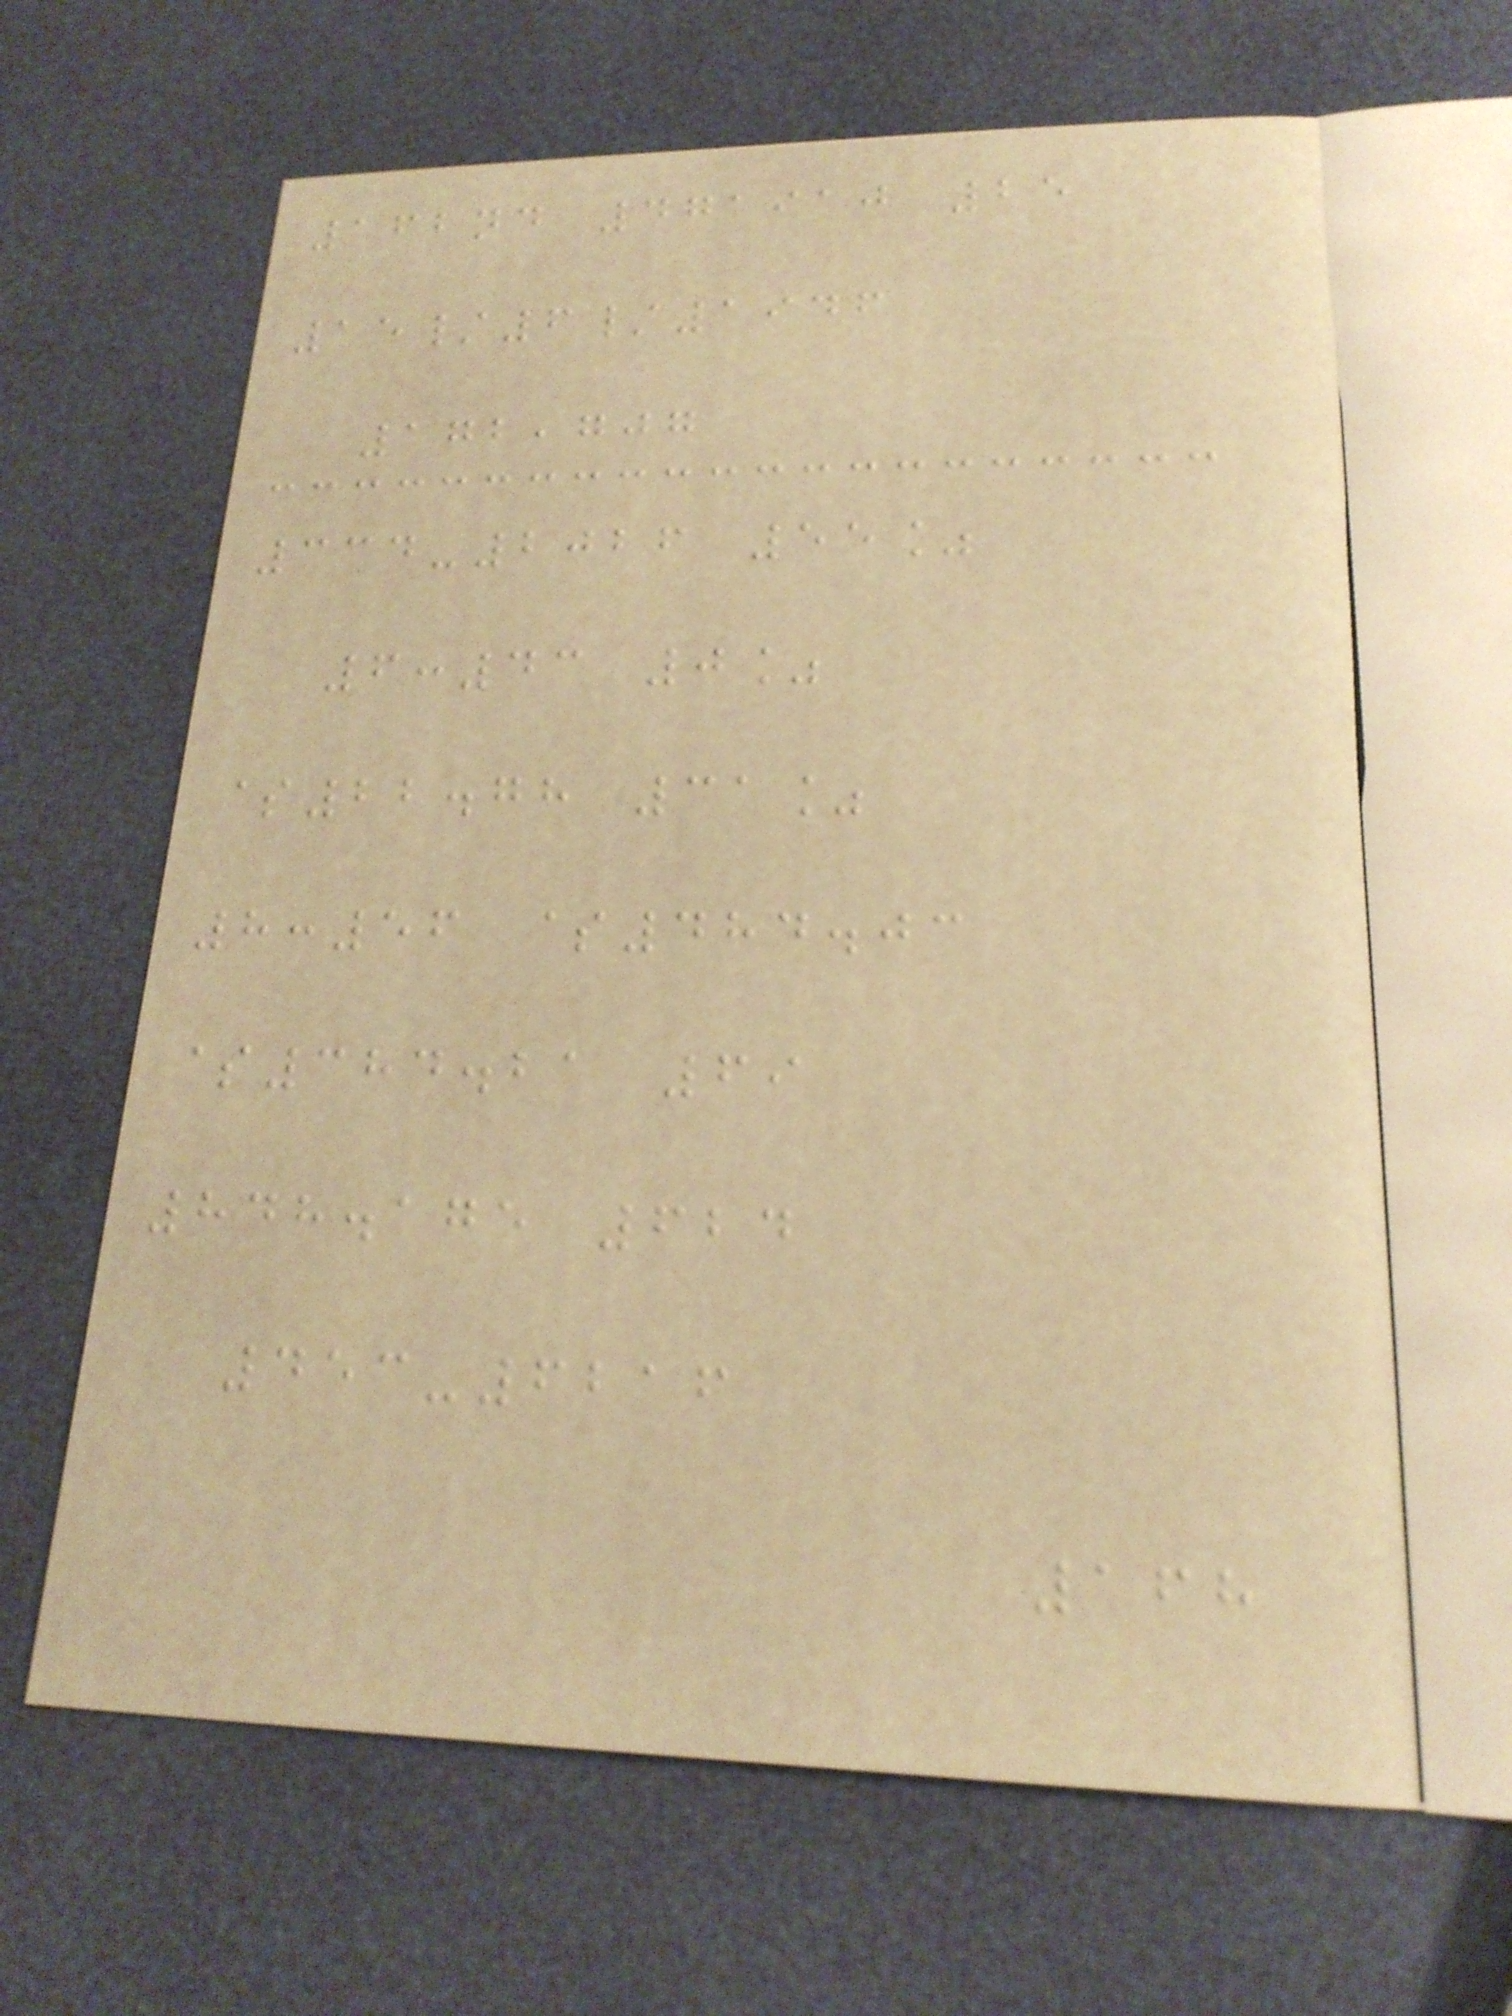162nd 471910 25
15/6/1946
172,707
334-2026 55%
6:43 0%
$22.78 31%
8:56 $484.03
$384.21 69
848.175 624
453-6216
168
